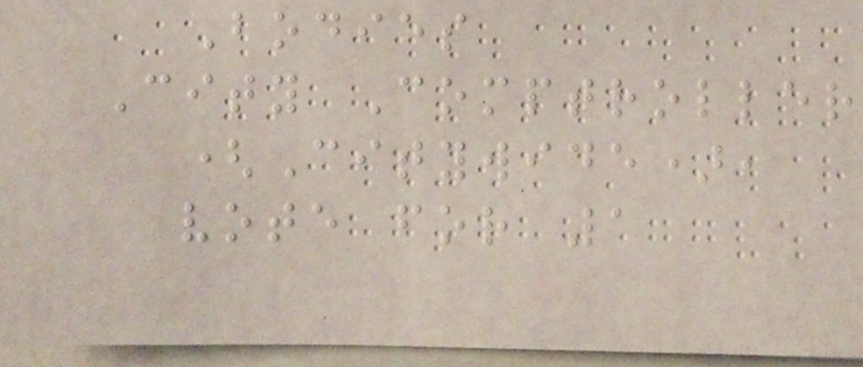Bodies
City Comptroller
(Citywide),
vote for 1
